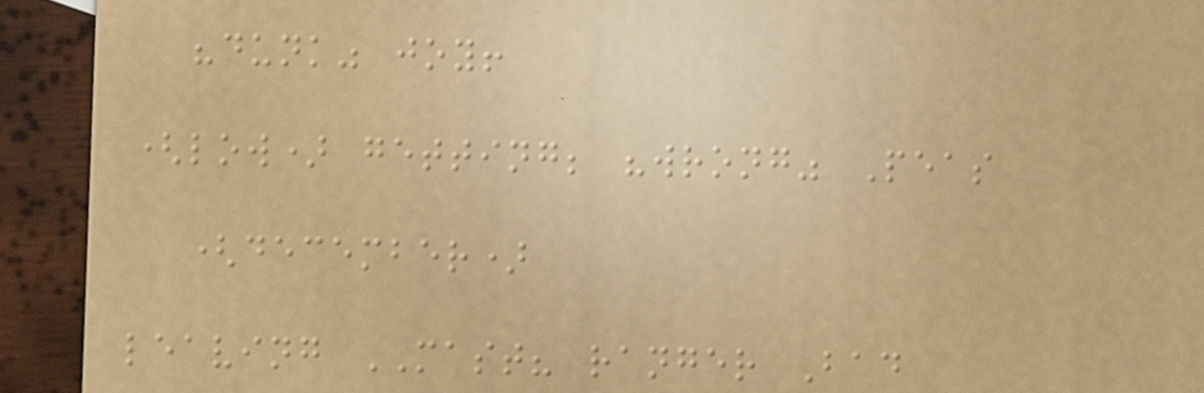"dunk" joy!
(low) getting; "wrong" Peas
(december)
leaving MAST? ranger Bad
